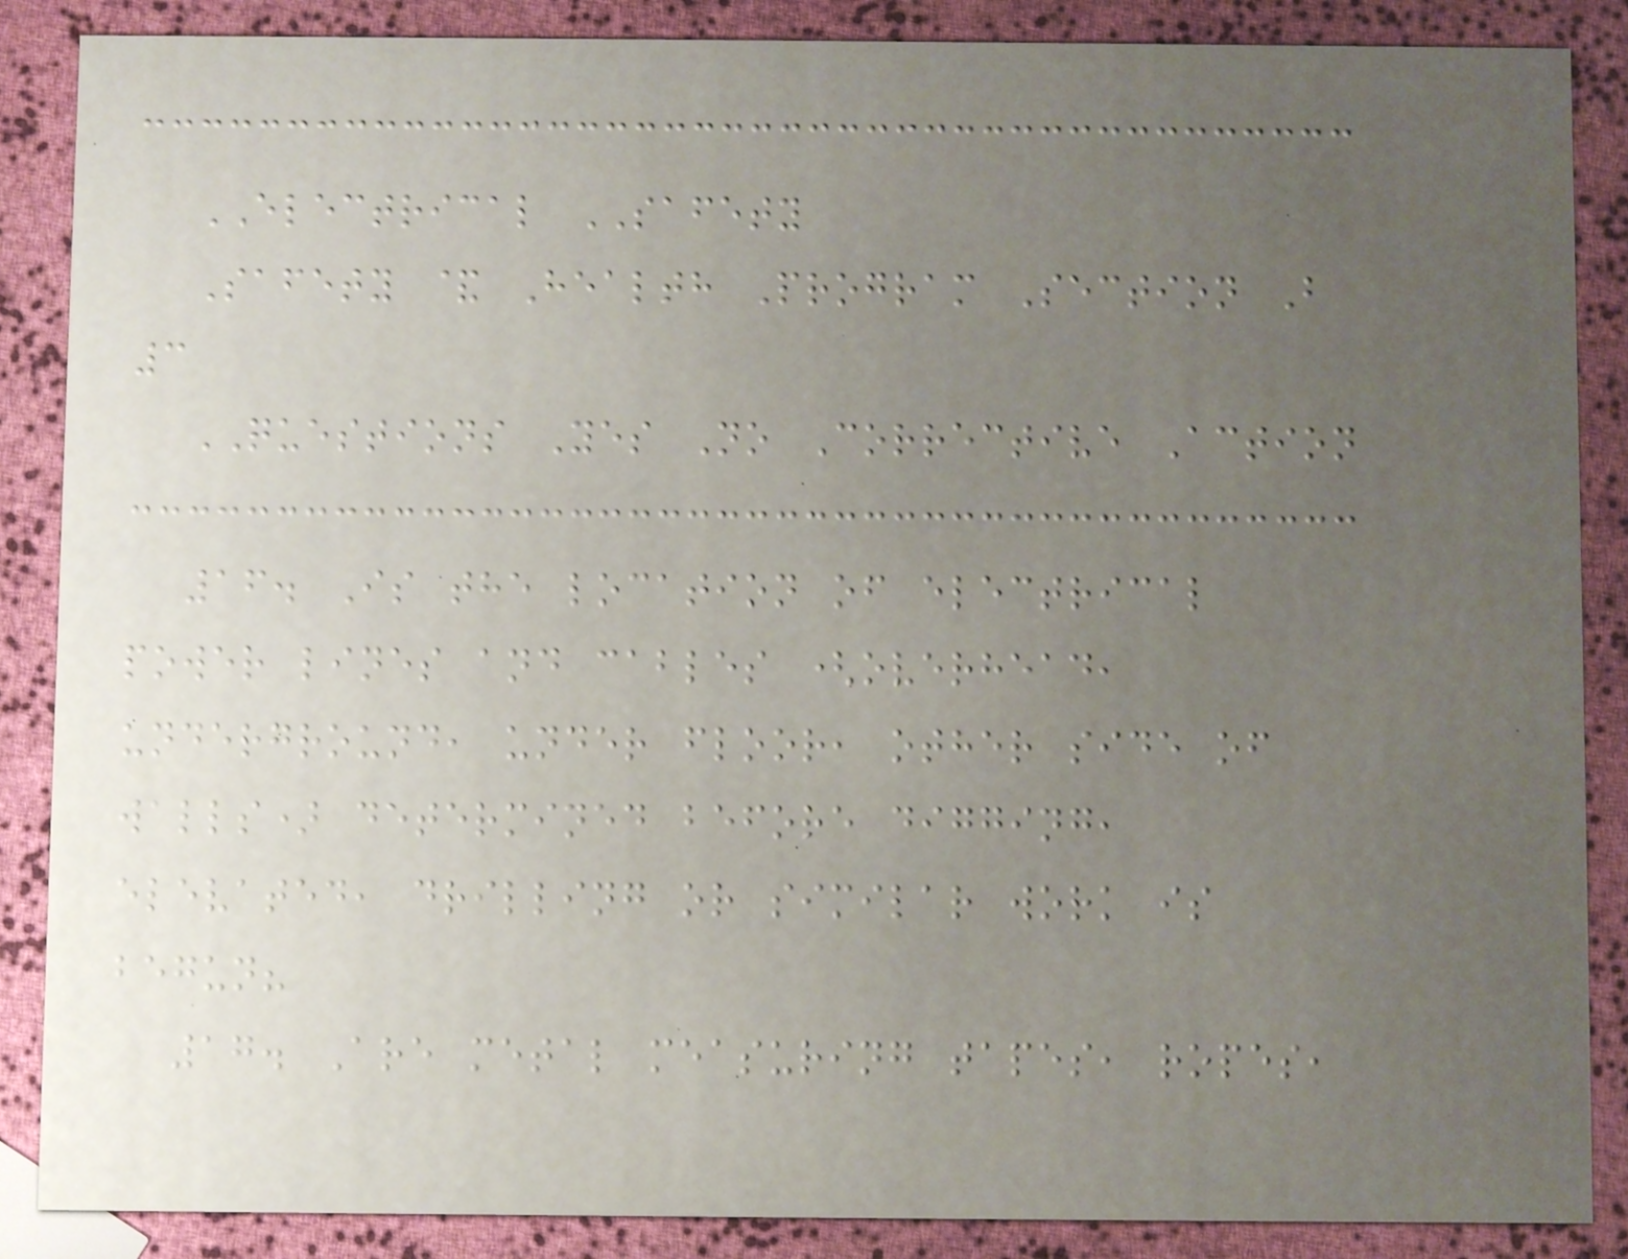ELECTRICAL SAFETY
Safety & Health Program Section B
3
QUESTIONS Yes No Corrective Action
16. Is the location of electrical
power lines and cables (overhead,
underground, under floor, other side of
walls) determined before digging,
elevated, drilling or similar work is
begun?
17. Are metal measuring tapes, ropes,
